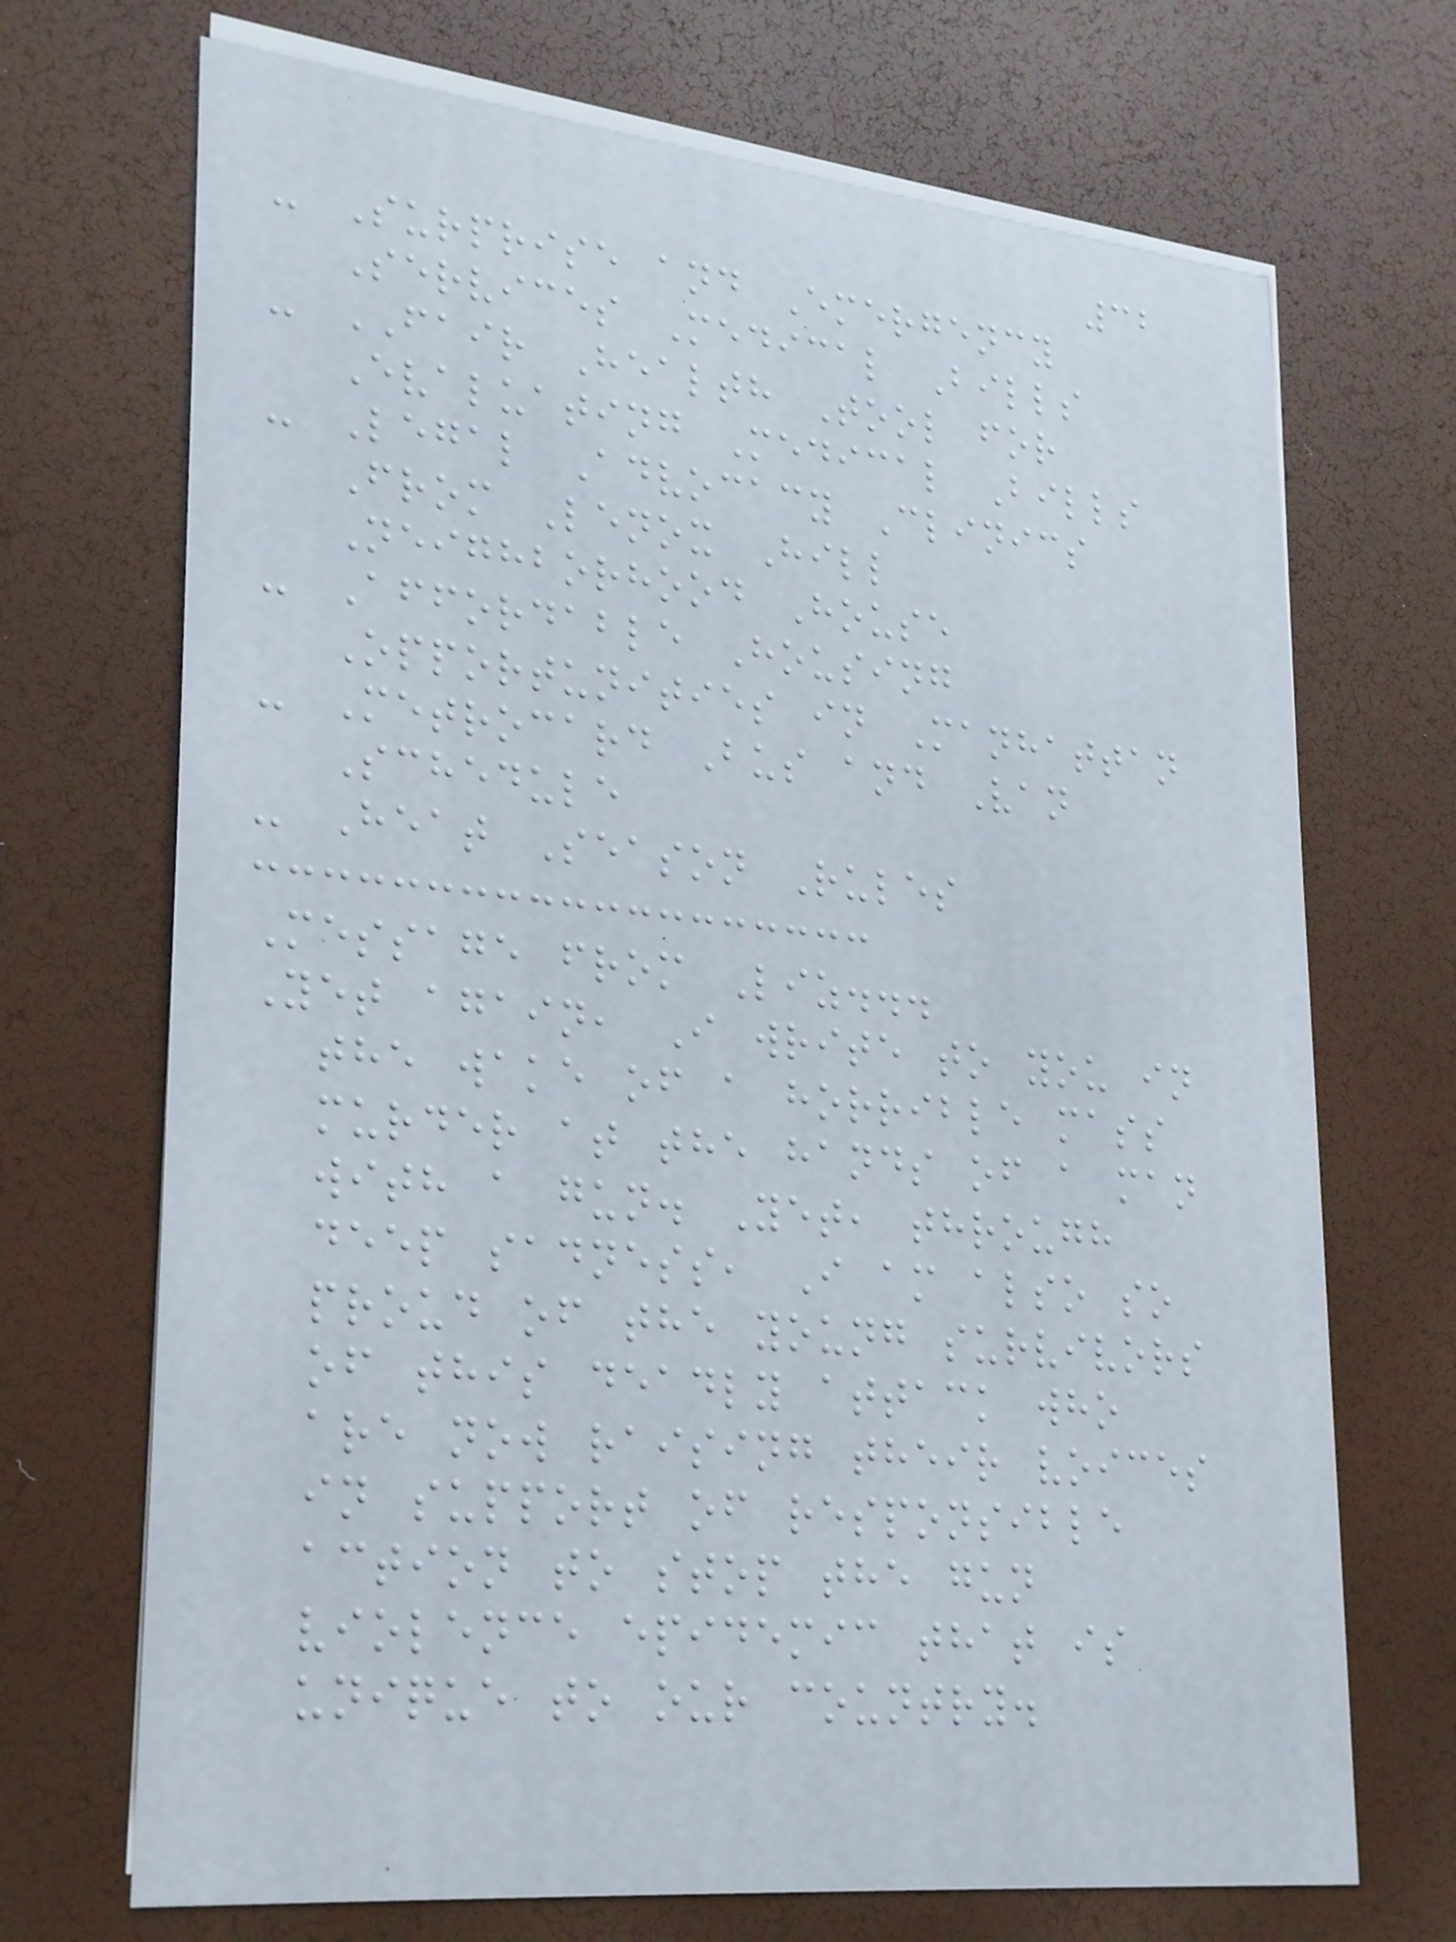32
- Surprise and Emergency
Services Medical Bills
- FAIR Health Tool for
Evaluating Medical Bills
- Legal Advocacy Clinics
From Lenox Hill
Neighborhood House
- Affordable Housing
Opportunities in Manhattan
- Metrocard Bus and Van
Schedule
- Heat Season Rules
Message from Liz...
Yet again, I write to you in
the wake of a horrible mass
murder at the hands of a man
with a gun. Yet, through
deep sadness, I am also so
proud of the young survivors
of this deadly attack who
are now raising their voices
in support of responsible
action to stop the gun
violence epidemic that is
unique to our country.
